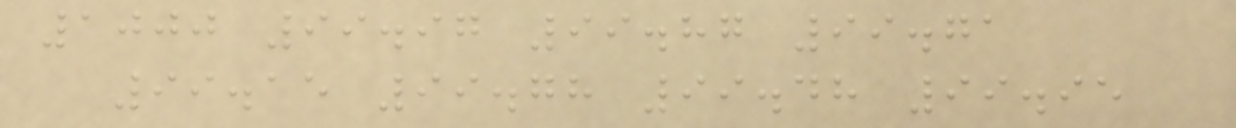1000 99.97 99.87 99.71
99.15 99.78 99.48 99.95
